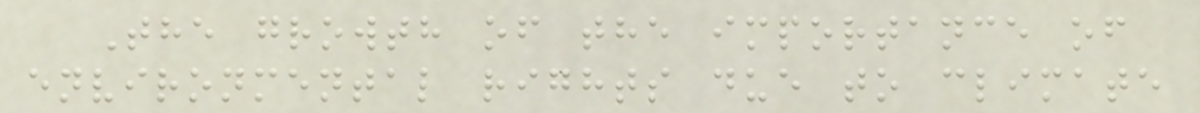The growth of the importance of
environmental rights due to climate
